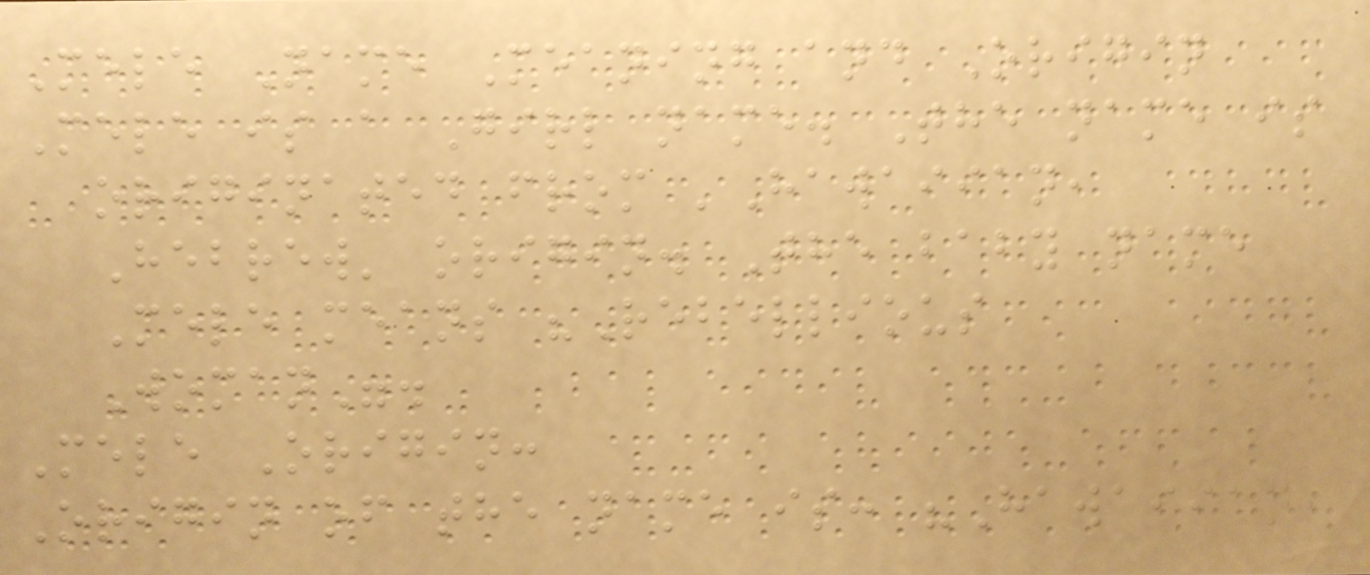Mele Name Meaning and Origin
Mele is a Girl name. The name is
originated from 'Hawaiian,
Hebrew' origin. The baby name
Mele means "Rebellious
Woman".
Mele Origin:
Origin of the name is: "Hawaiian,
